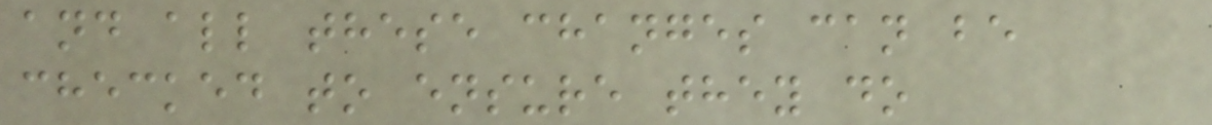and all these changes can be
checked to ensure they do
